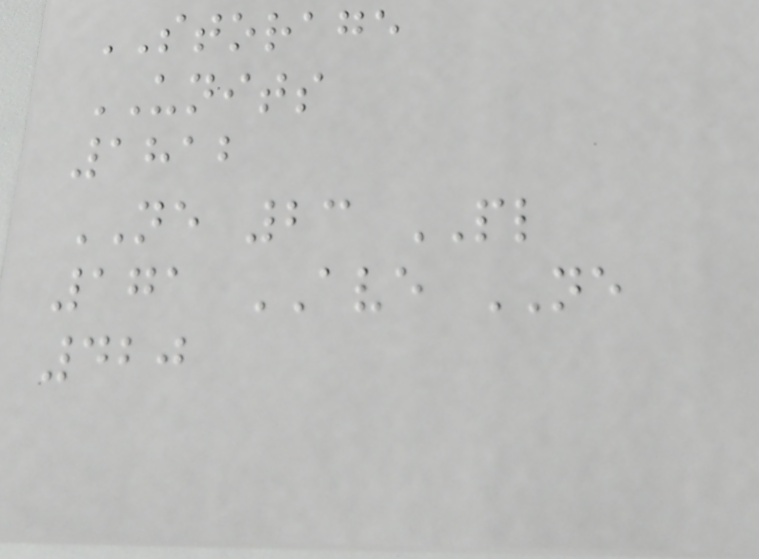STORAGE
UNITS
1812
NE 23 PL
171 AVE NE
420
